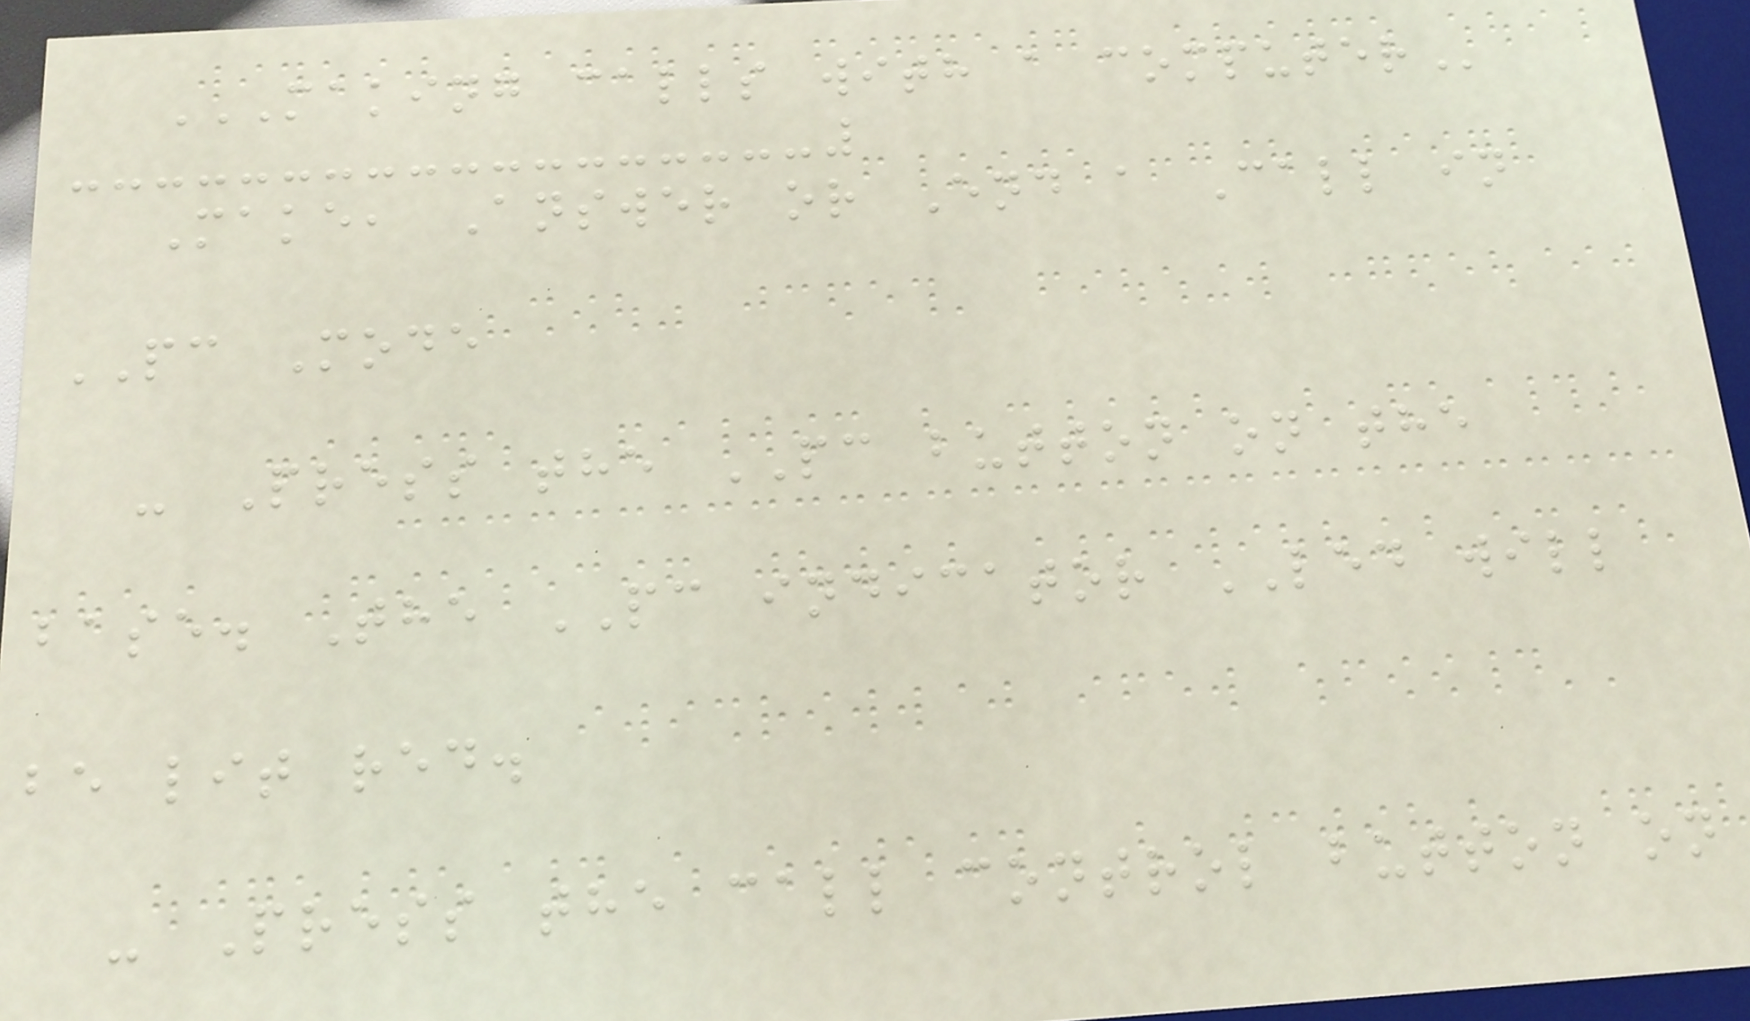MAKING CALLS WITH A COMPUTER
Make, Answer or End a Call in
PC Mode
- Press the PC button on the
base. The PC indicator LED will
be lit red.
- Press the call control button on
